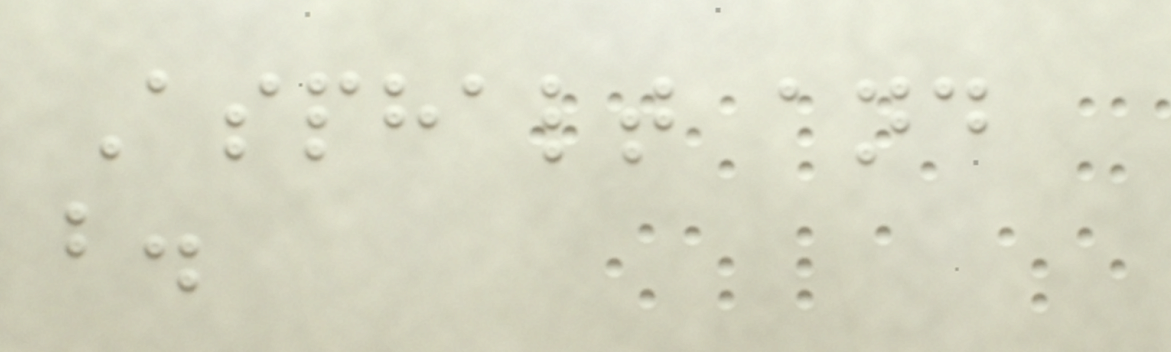Asphalt and
b.
